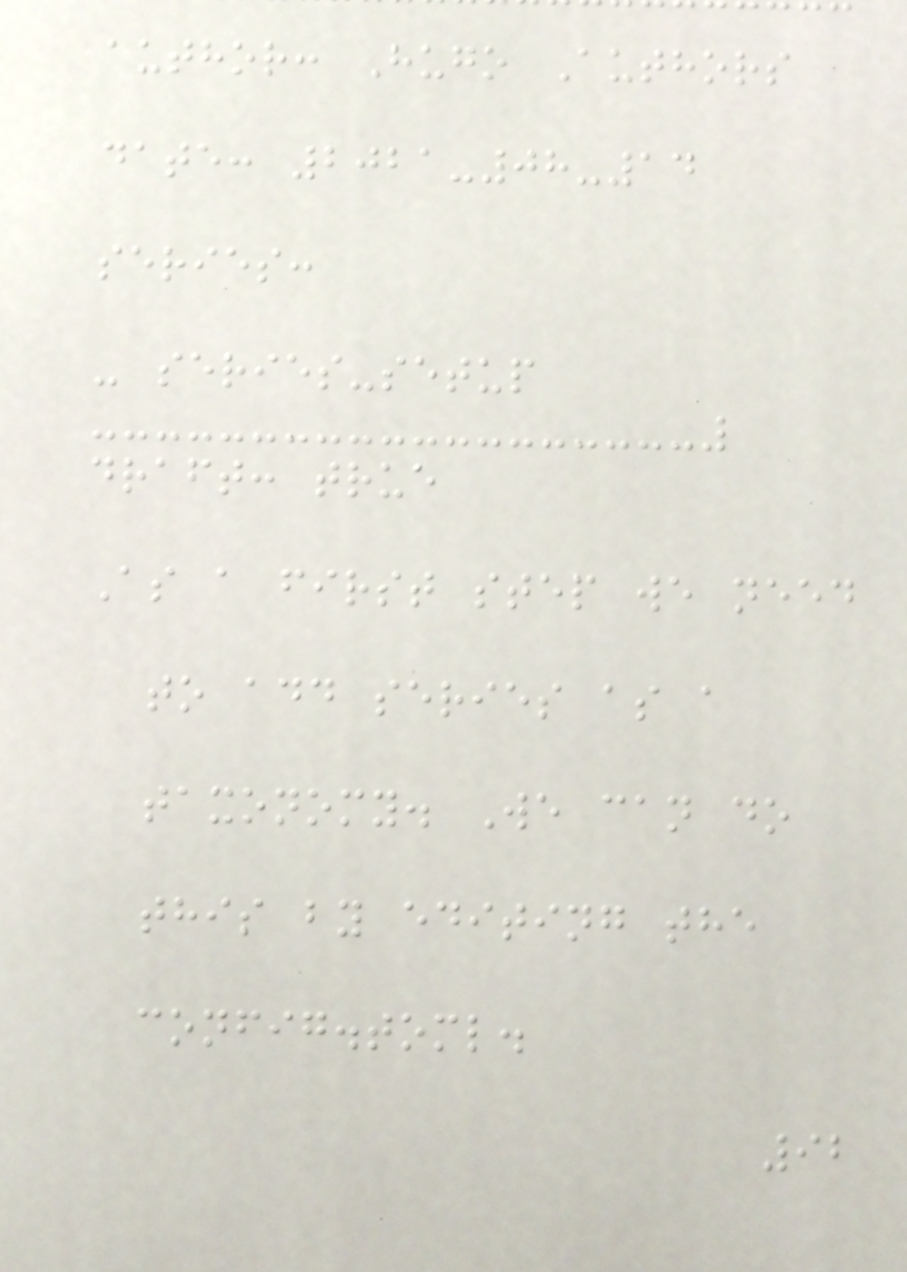author: Hugo Authors
date: 2021-08-14
series:
- series-setup
draft: true
As a first step we need
to add series as a
taxonomy. We can do
this by editing the
config.toml.
92
